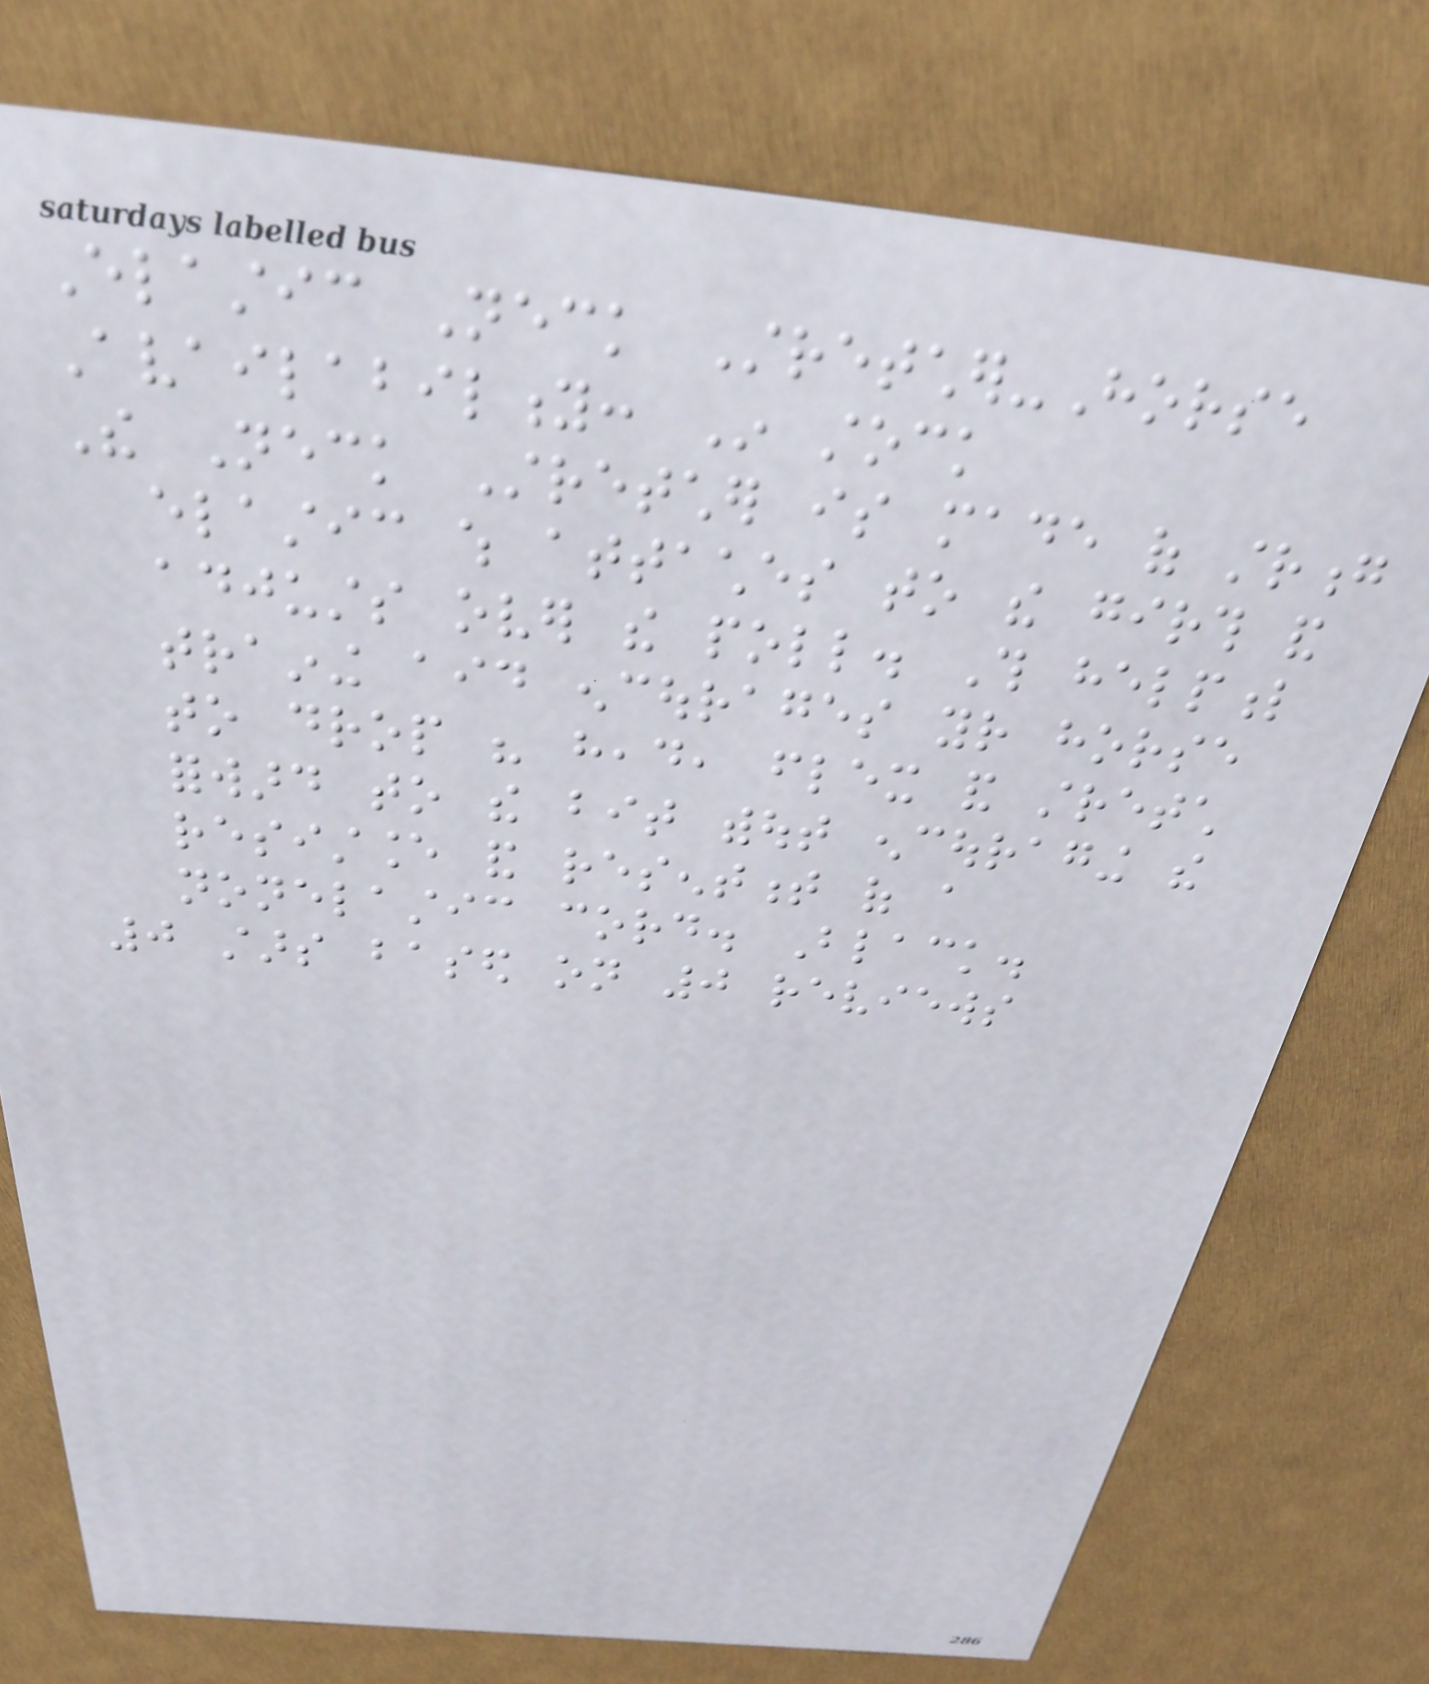Elastic Neck Stretcher-Horse
Availability: In stock
The Neck Stretcher is made of strong
elastic which attaches to the girth and
adjusts over the poll. This helpful
training aid encourages your horse
to drop his head, flex and stretch
forward to the bit without encouraging the
resistance and resentment of a
nonelastic cord. Black.
0 stars based on 0 reviews
